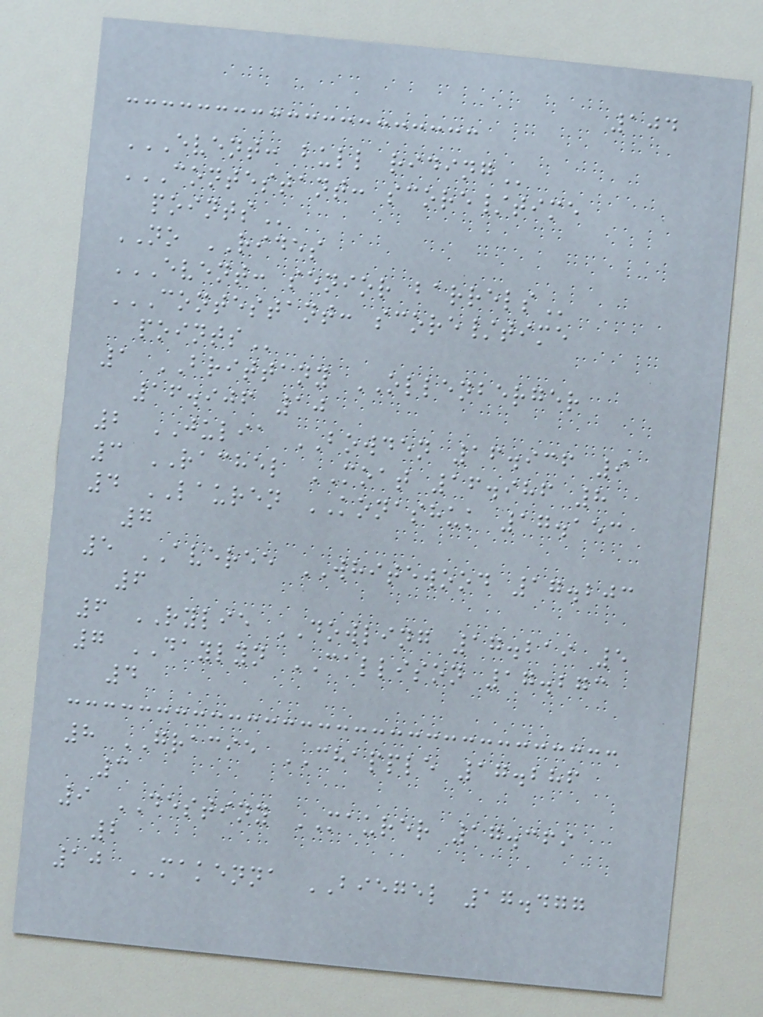104
EVENT: BULL RIDING
CONTESTANT: SCORE/TIME
POINTS
NO RIDES
EVENT: SENIOR BARRELS
CONTESTANT: SCORE/TIME
POINTS
1 BRITTANY OLLENBERGER
16.906 10
2 JULIA BOWDEN 16.936 9
3 RACHEL MOAT 16.986 8
4 LAUREN KONASHUK 17.153
7
5 AVEREE WHITEWOOD 17.203
6
6 RYLIE DOWLING 17.219 5
7 DAYLYN CALLISON 17.273
4
8 GRACIE CHAPPLE 17.286
3
9 DESTINY MAURER 17.369
2
10 MAKENNA BIEGEL 17.477
